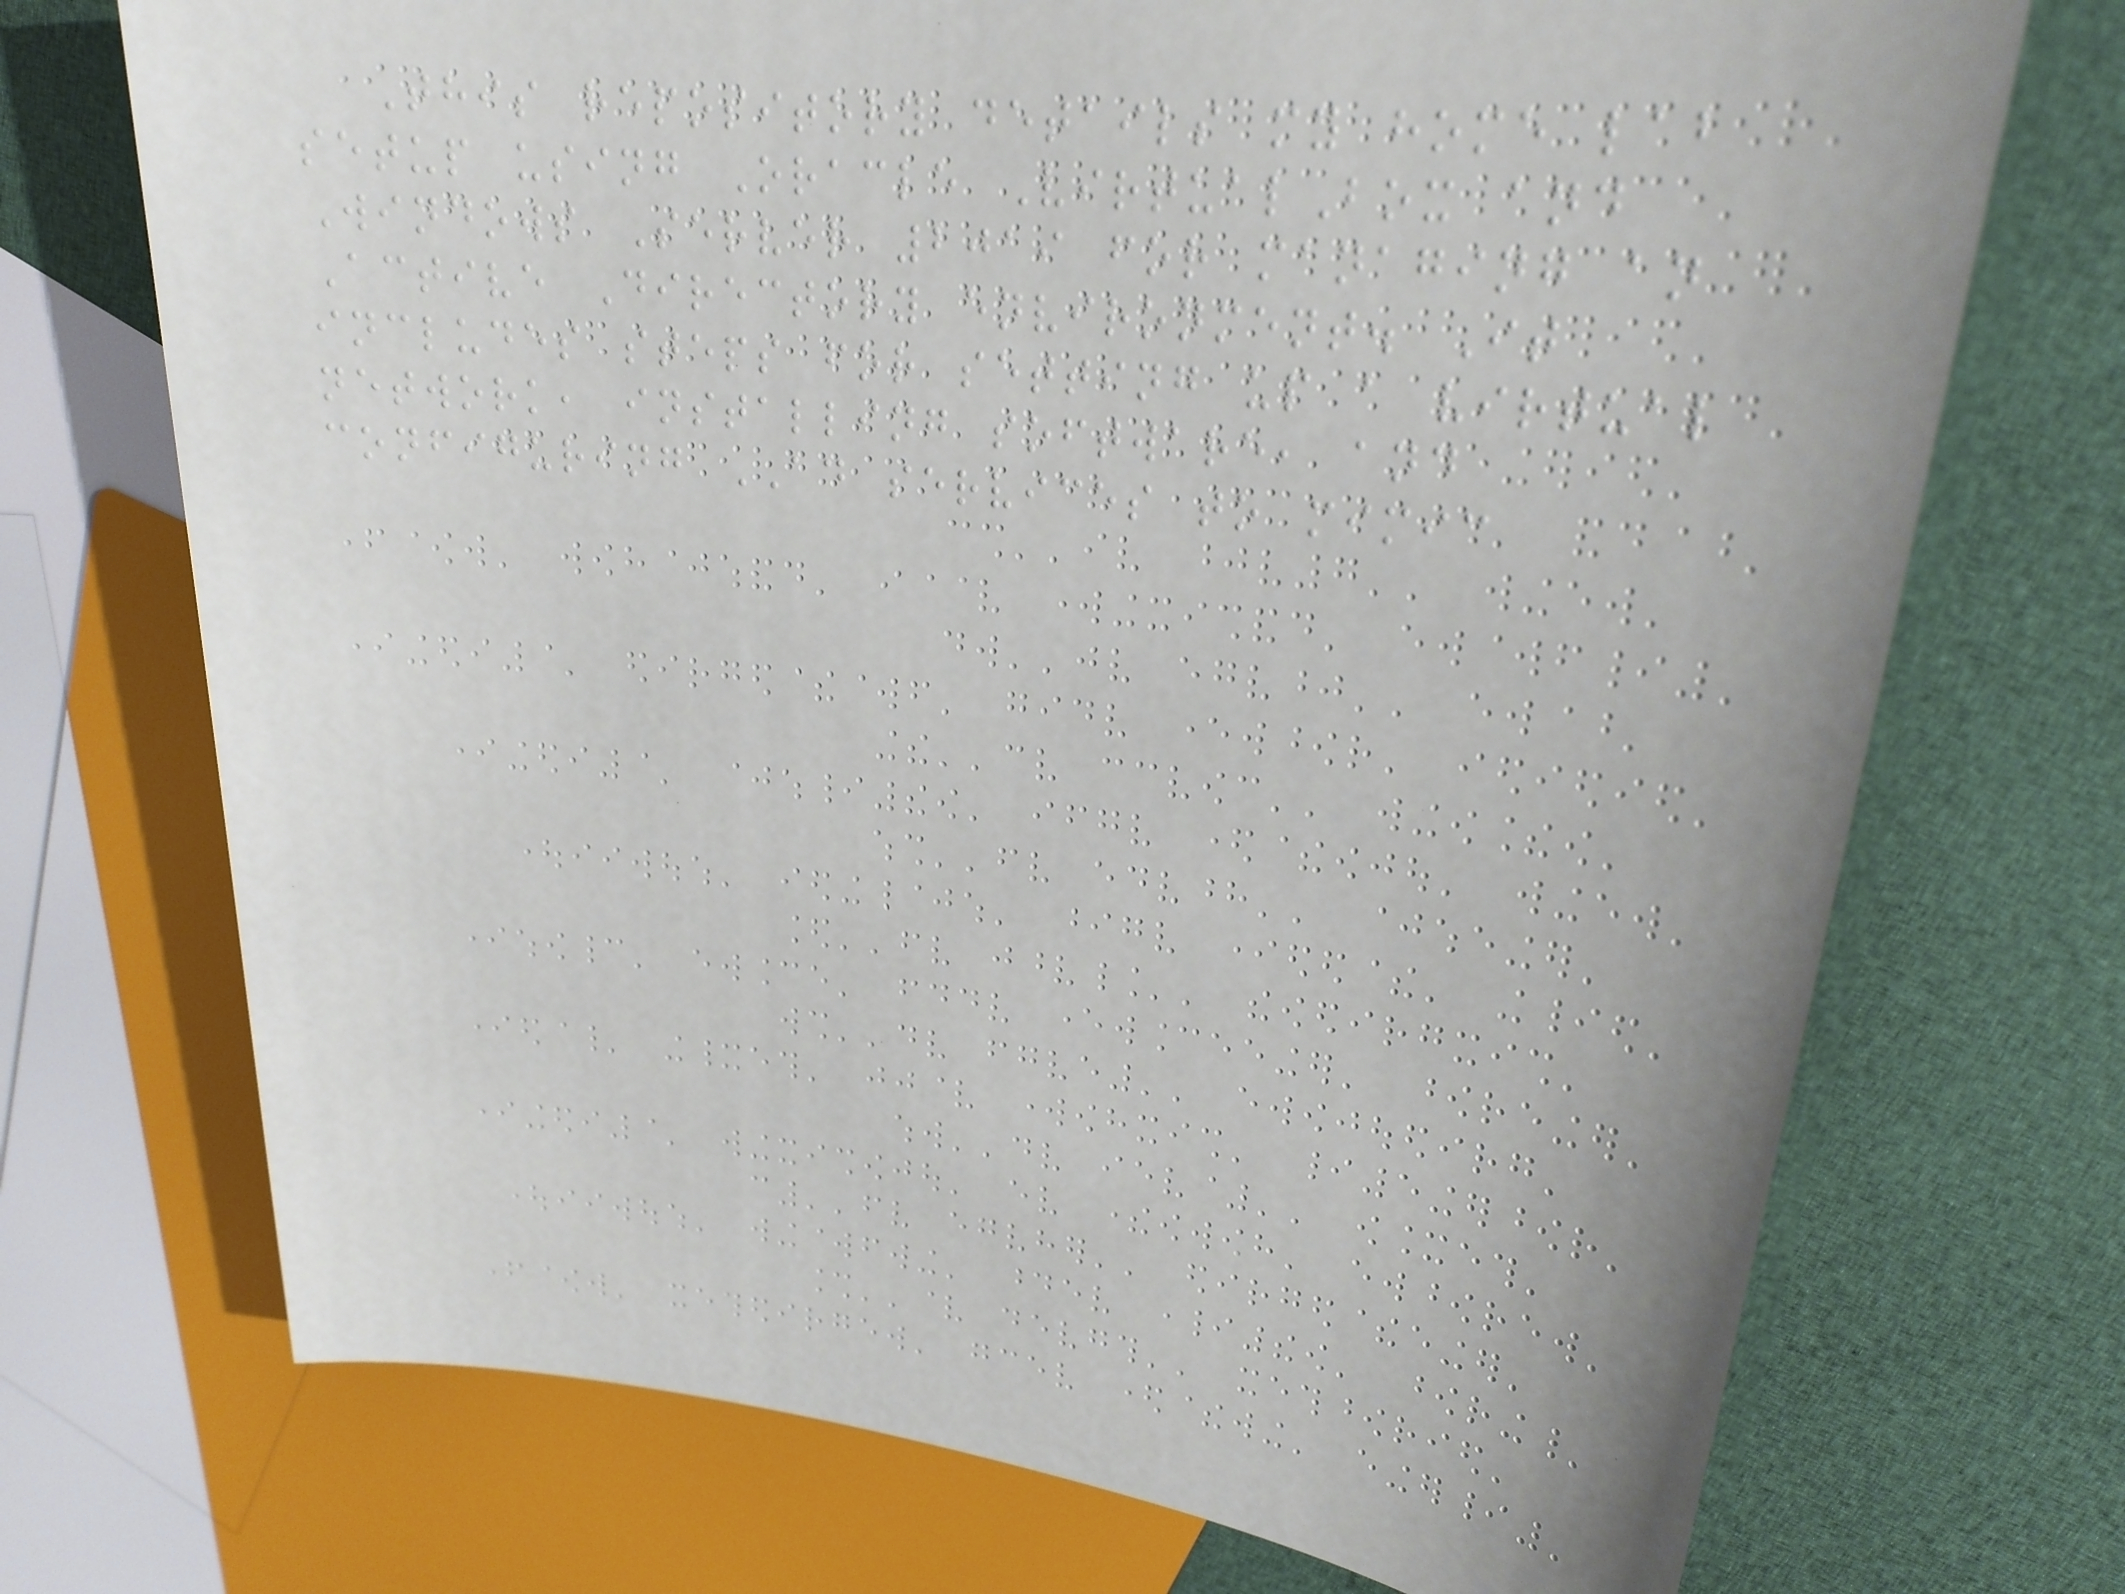This repository details my home lab
setup using Oracle VirtualBox and
Windows Server 2019 for managing an
Active Directory environment. It
includes steps for setting up a virtual
network, installing software, and
configuring AD services to mimic
